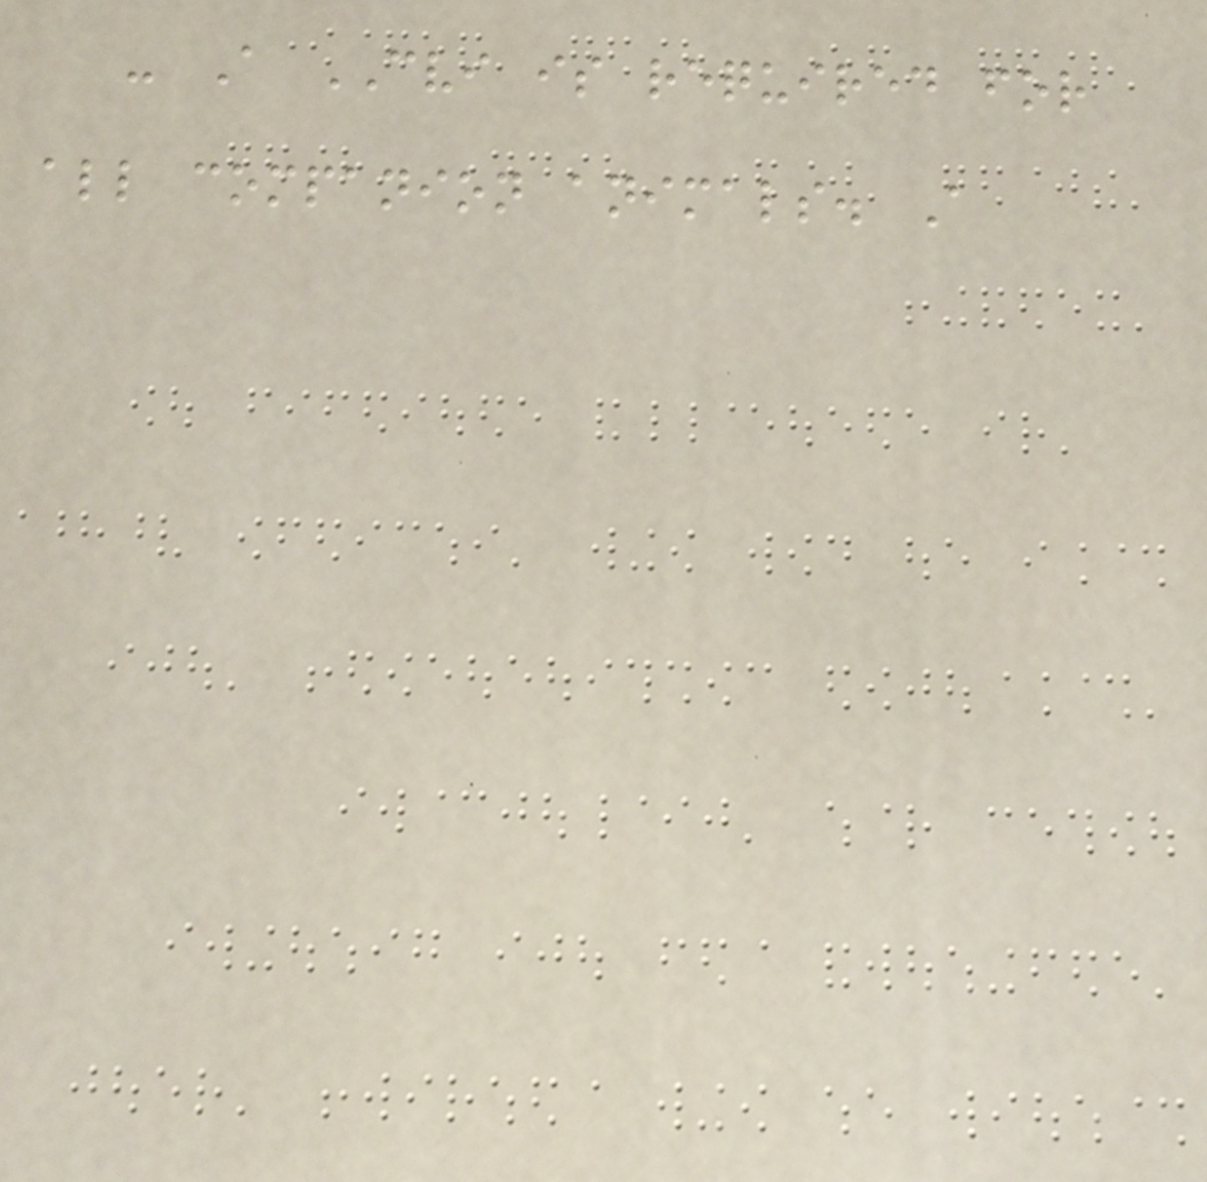- A CVI is required for
all companion animals. A
